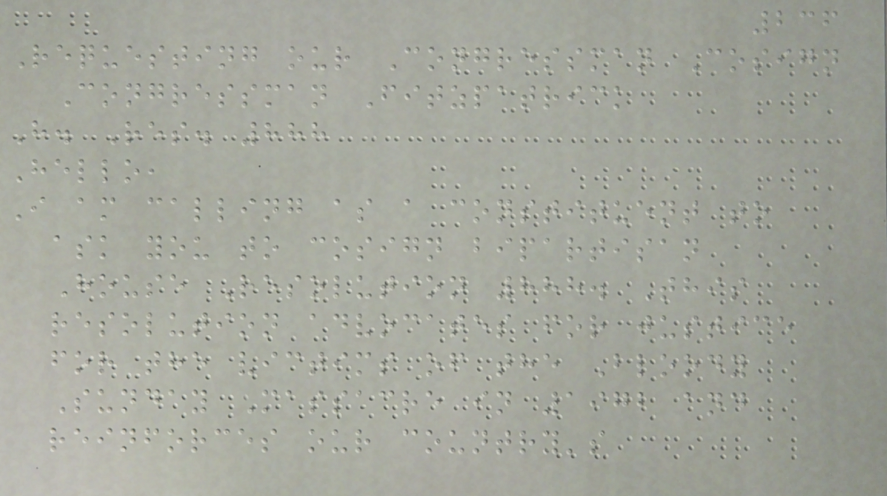236
Requesting our Congressman Cosign
Congressman Fitzpatrick
H. Res. 888
Hello,
I am calling as a constituent to
ask you to cosign bipartisan
House Resolution 888. This
resolution advocates for justice
for the victims of the Bloody
Sunday Massacre in 1972 and
reinforces our country's
